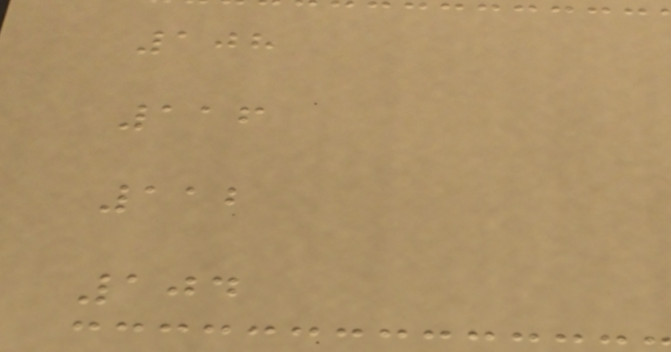108
116
112
104
